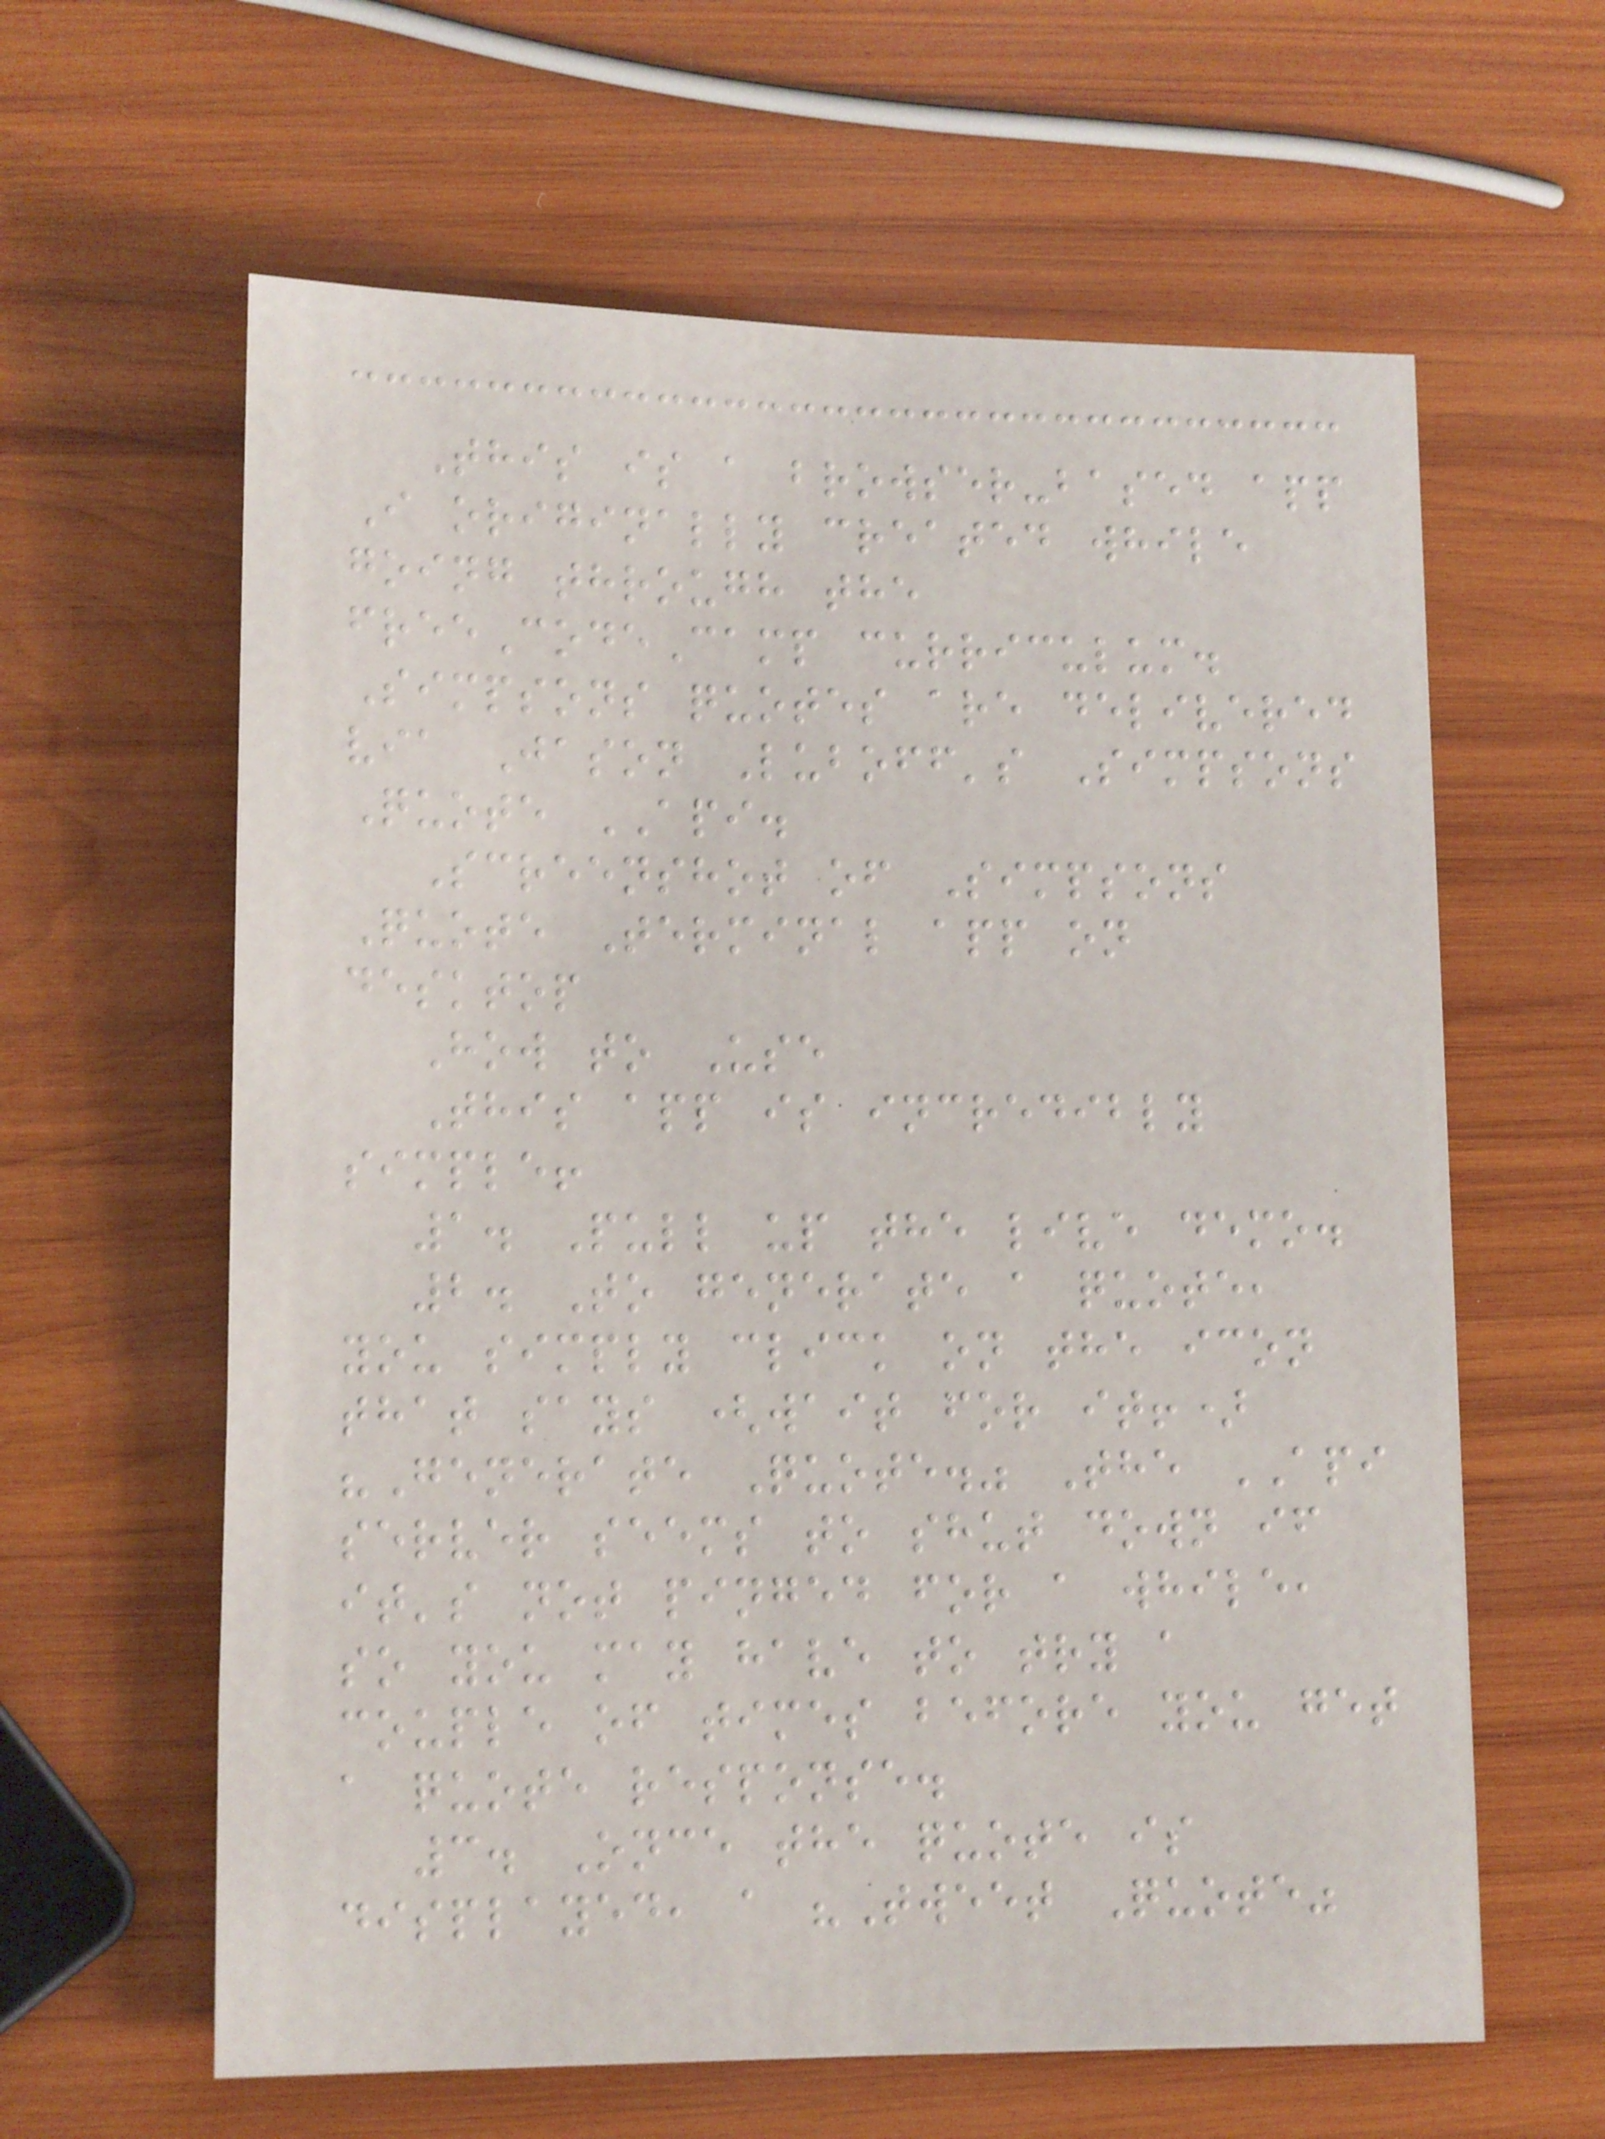This is a browser-based app
I originally created while
going through the
freeCodeCamp curriculum.
Simpsons quotes are delivered
via Jason Luboff's Simpsons
Quote API.
Screenshot of Simpsons
Quote Terminal app on
desktop
How to Use
This app is incredibly
simple!
1. Pull up the live demo.
2. To generate a quote,
you simply click on the icon
that says (wait for it!)
"Generate Quote." The API
server seems to shut down if
it's not pinged for a while,
so you may have to try a
couple of times before you get
a quote response.
3. Once the quote is
displayed, a "Tweet Quote"
